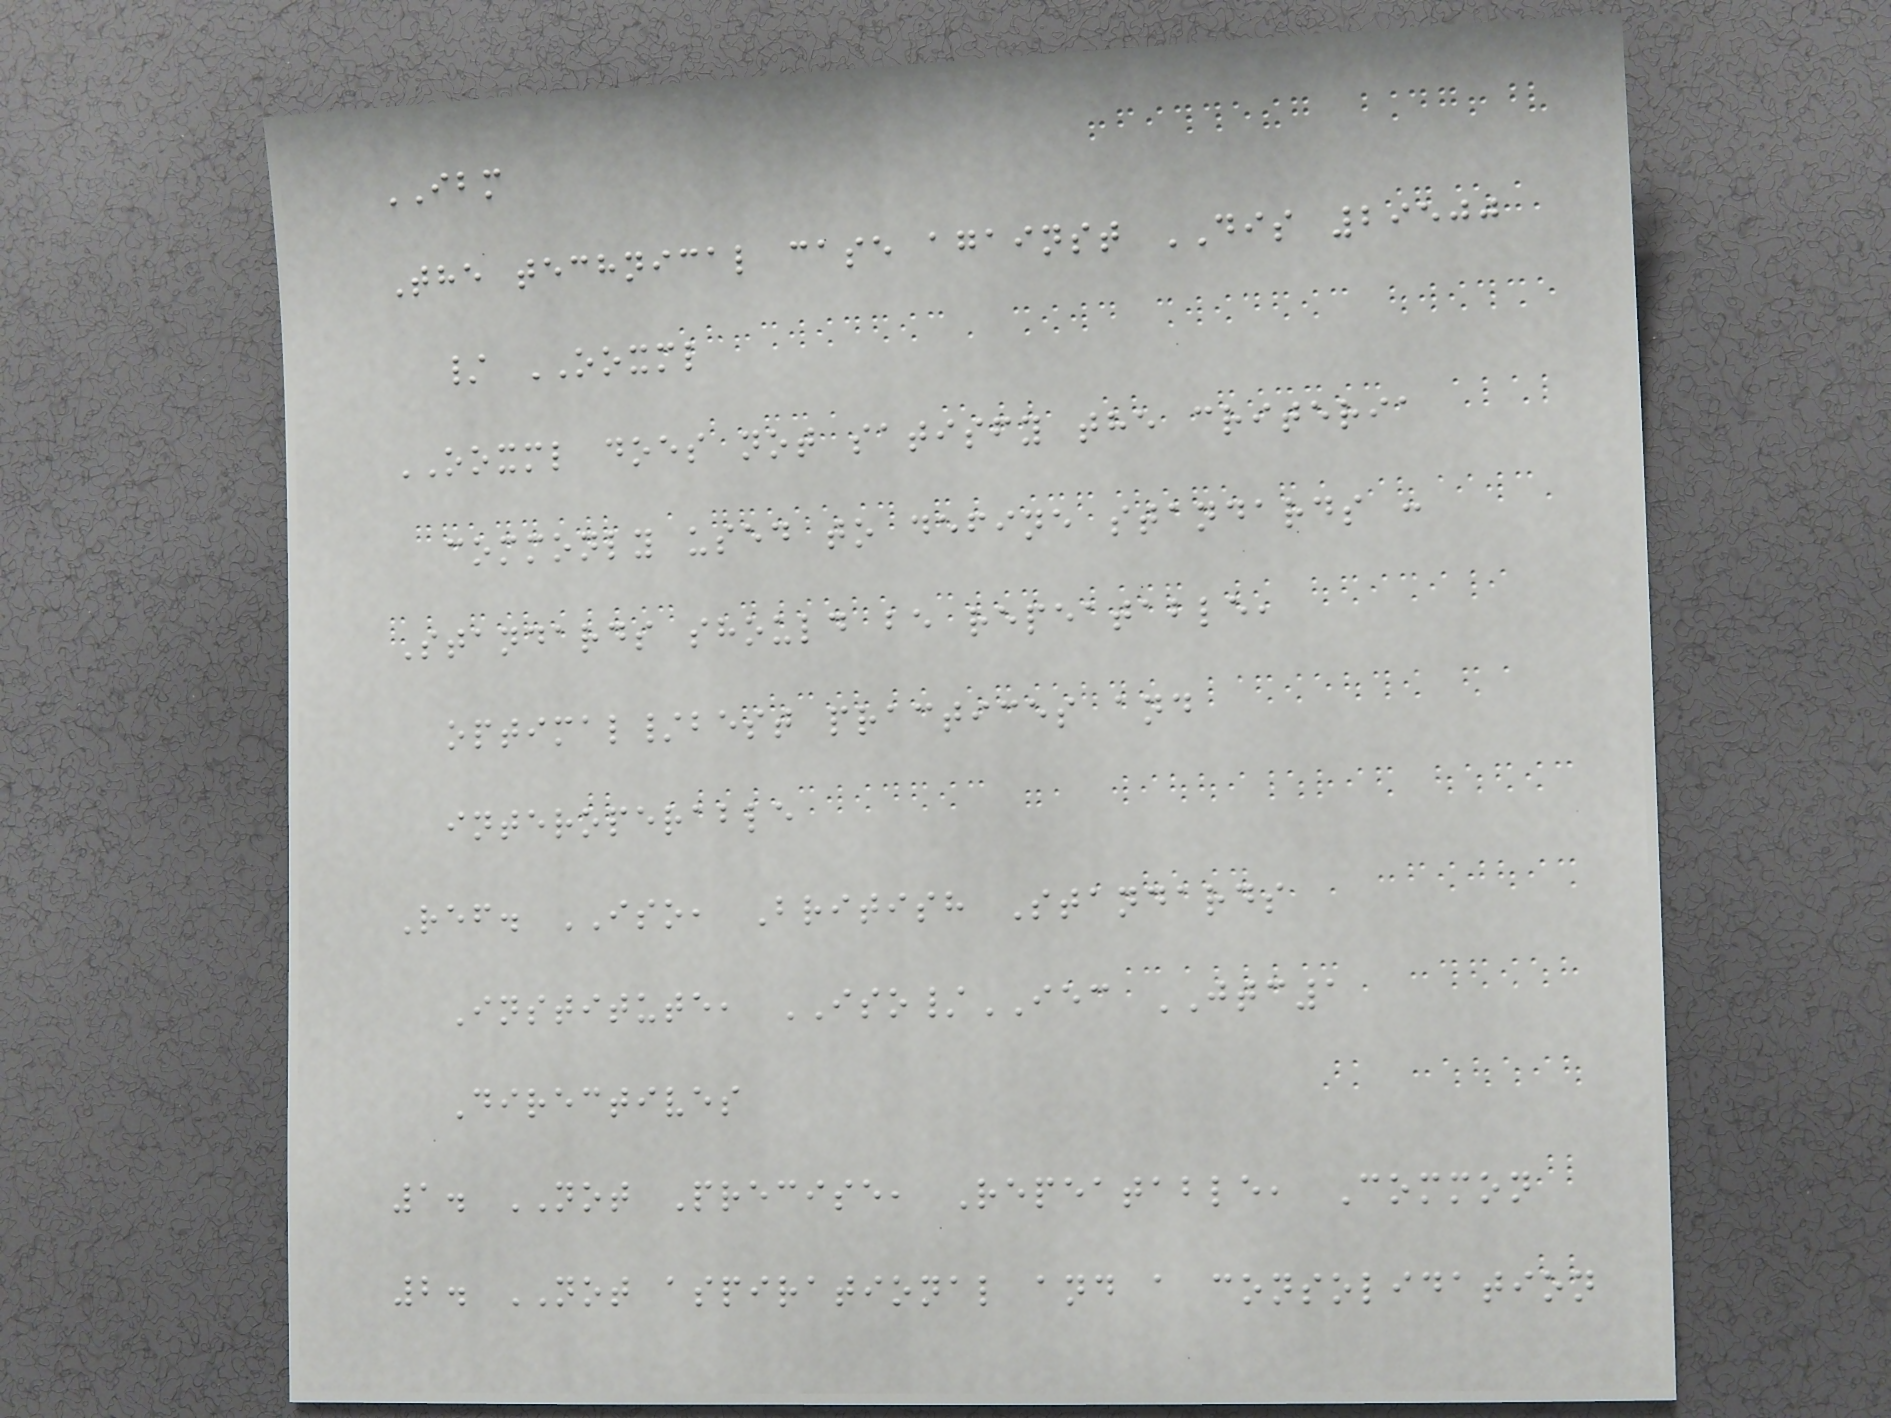IBM
The technical case against DIS 29500
/ OOXML
OOXML does not satisfy the criteria
commonly used to define standards :
Standards should be repeatable,
optimal/best practices and
interoperable
Ref. ISO, British Standards
Institute, ISO/IEC JTC1
Directives
1. NOT Precise, Repeatable, Common
2. NOT aspirational and a consolidation
